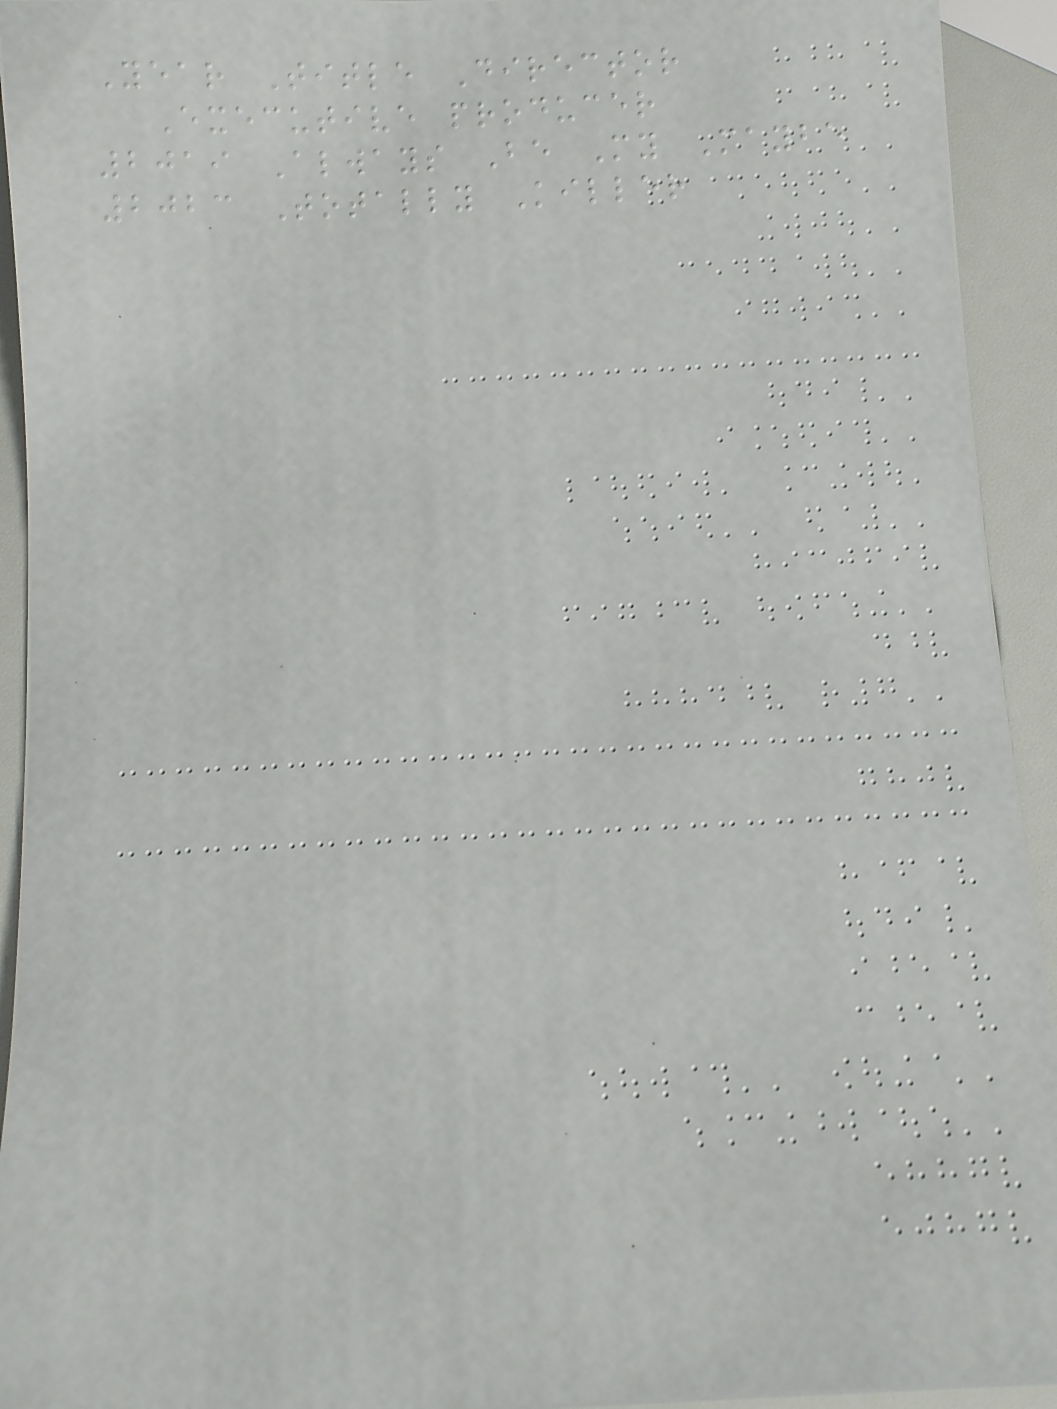Year Title Director
Executive producer
2019 Always Be My Maybe
2023 Totally Killer
